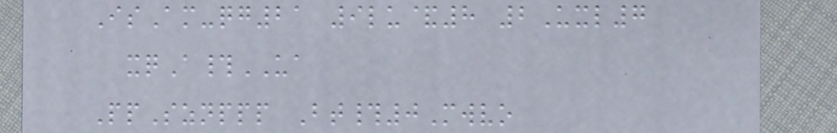IsAm-qg21 9lu&8 2Uxl7
xqA#UA
PpSznppp Bt#0Mwvo
